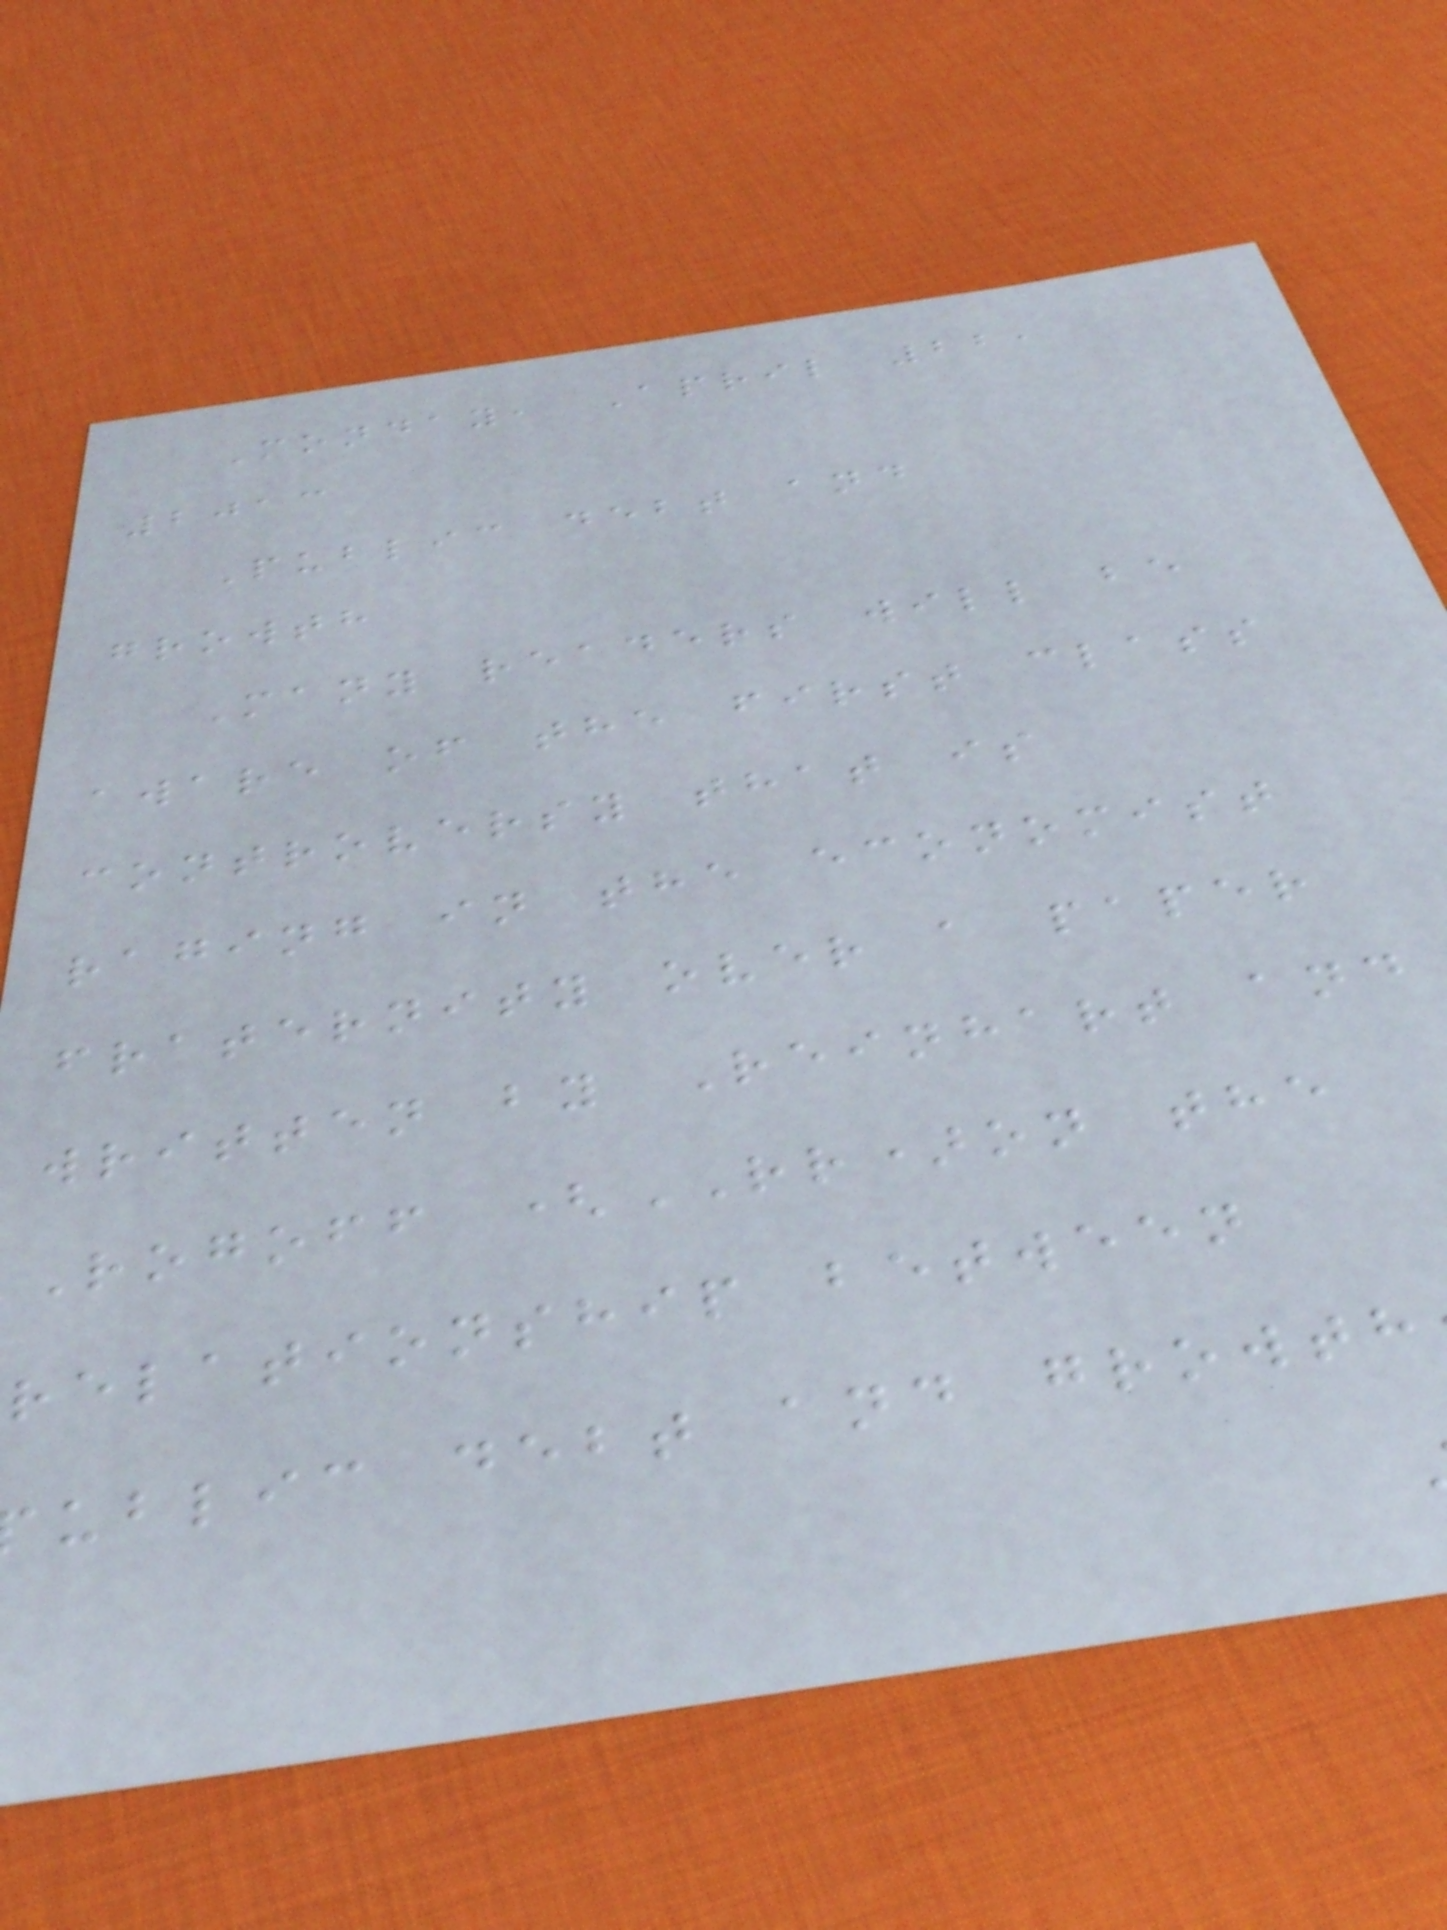Monday, April 22,
2013
Public debt and
growth
Many readers will be
aware of the first class
controversy that is
raging in the economist
fraternity over a paper
written by Reinhart and
Rogoff (RR)on the
relationship between
ublic debt and growth
